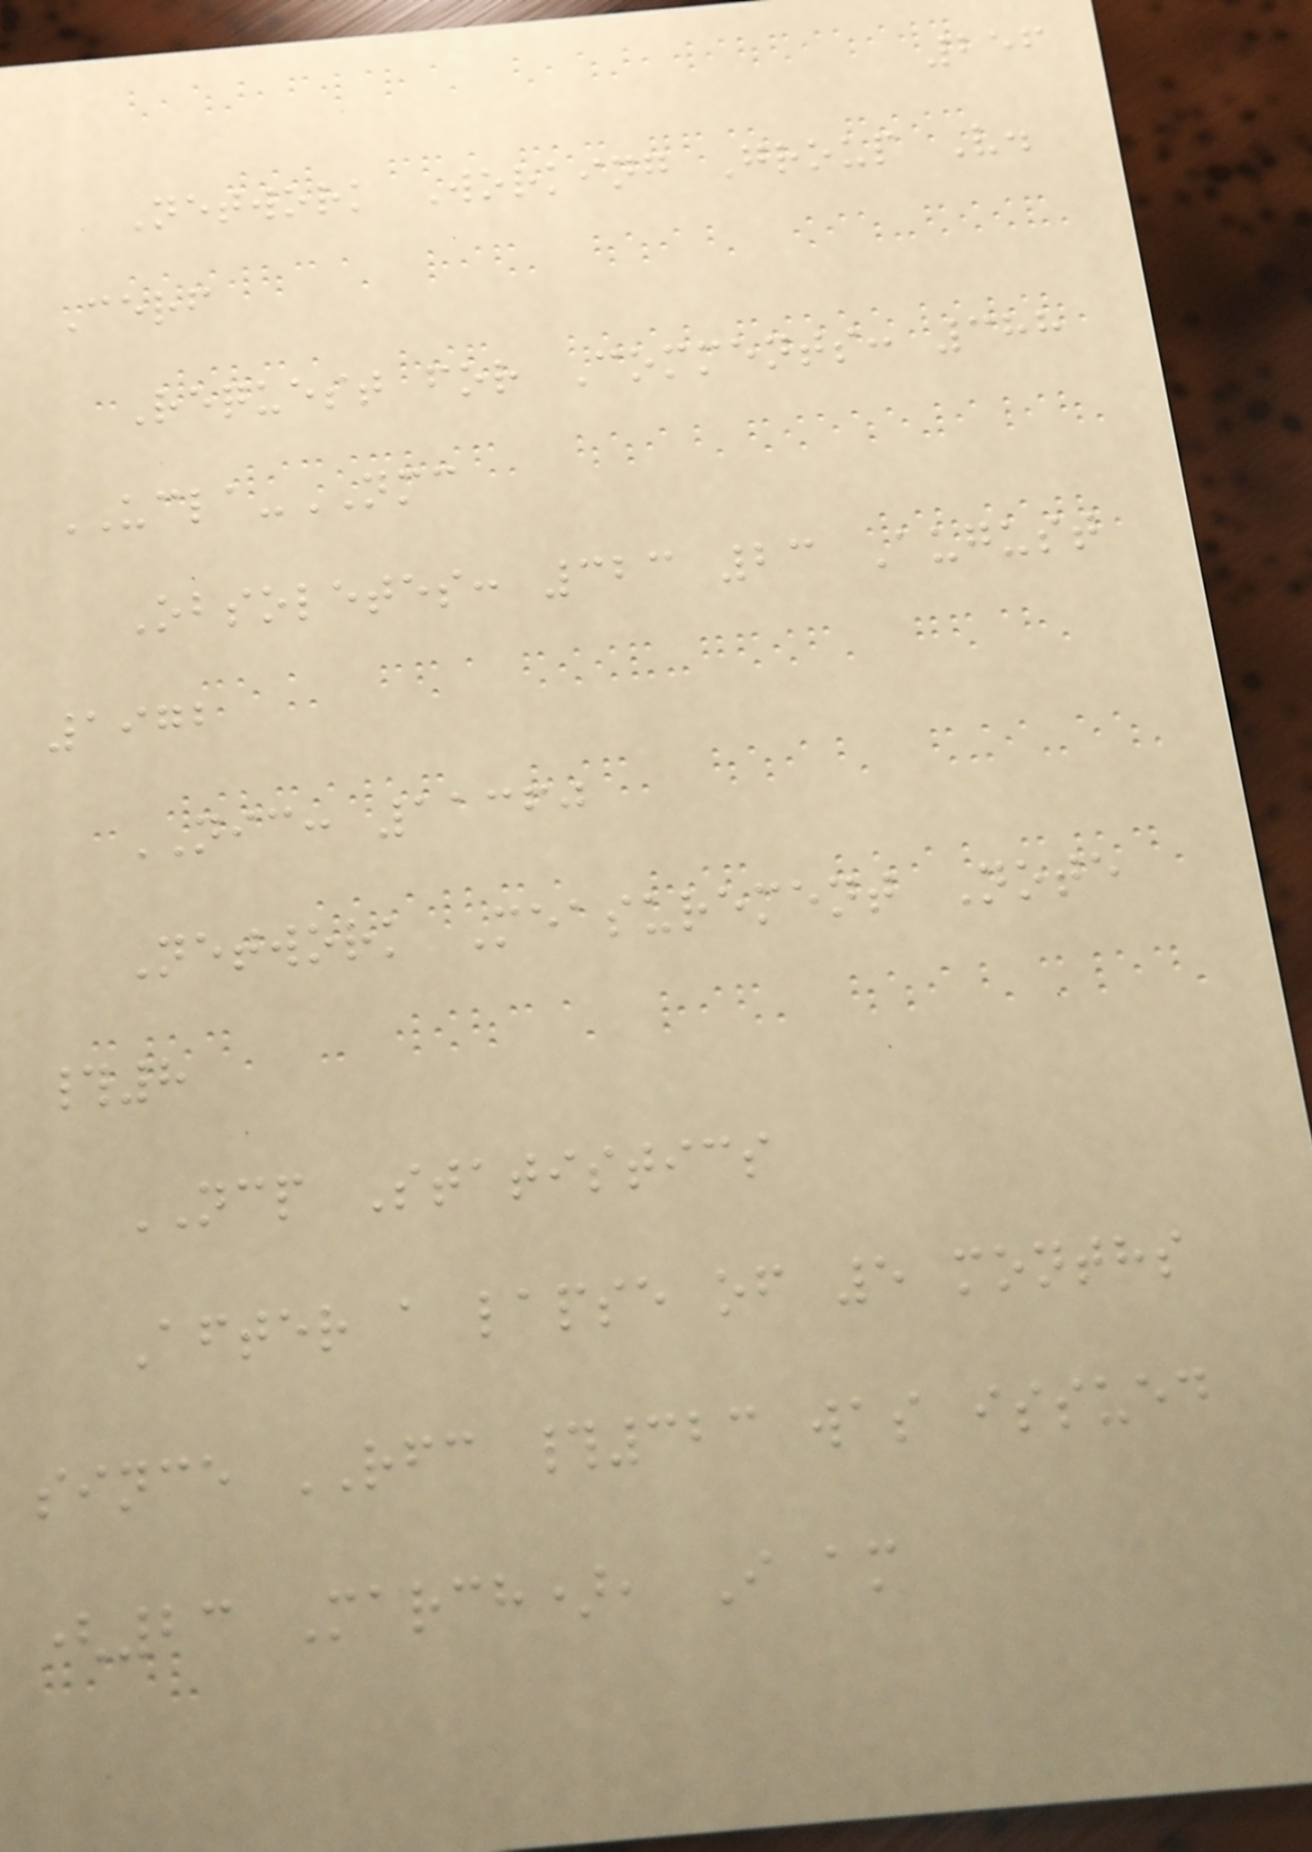256
Network Working Group V.
Cerf
Request for Comments: 388
UCLA-NMC
Obsoletes: 323 23 August
1972
NIC: 11360
Network Measurement Note
#8
NCP Statistics
After a lapse of 5 months
since RFC #323 was issued
(23 March), I am
